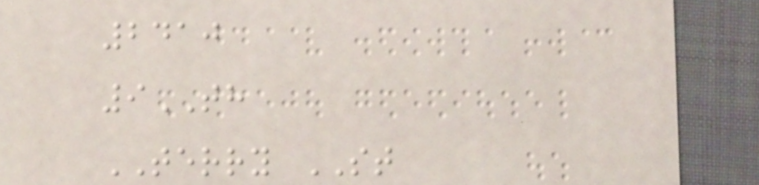2410
9TH
TERRY ST
